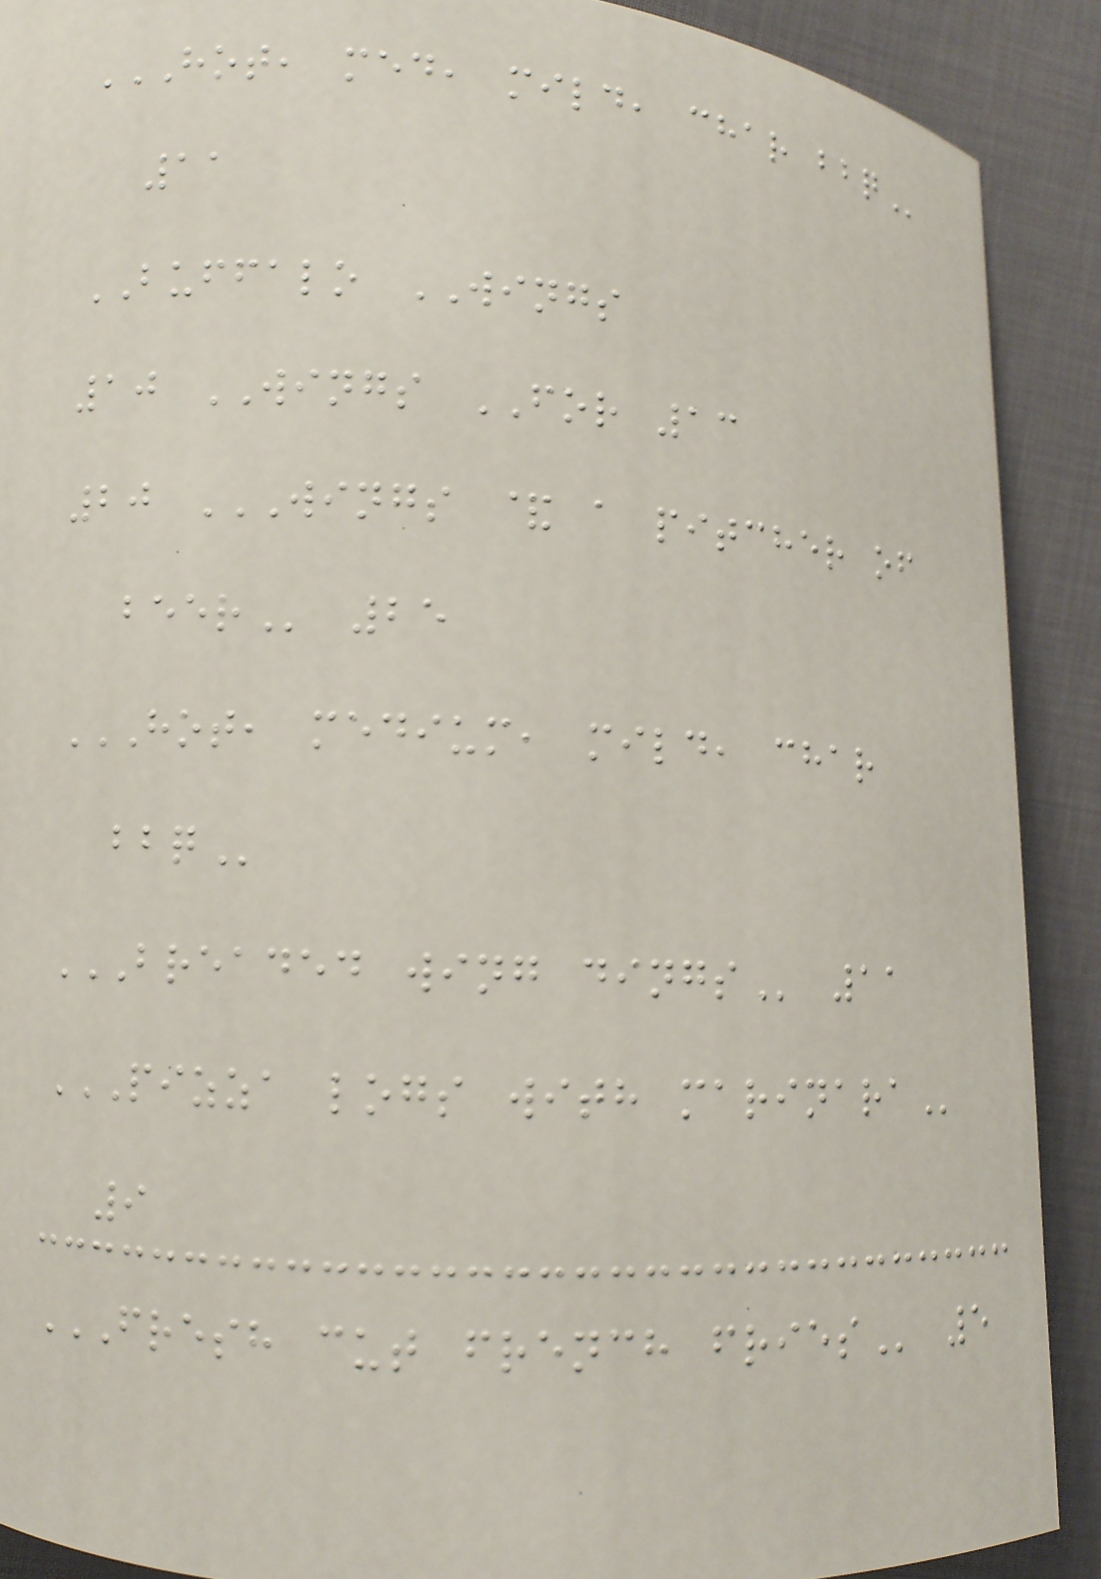HOT, MED, MILD, CHAR BBQ
11
BUFFALO WINGS
10 WINGS FOR 13
20 WINGS & A PITCHER OF
BEER 25
HOT, MEDIUM, MILD, CHAR
BBQ
BREADED WING DINGS 11
PIZZA LOGS WITH MARINARA
9
FRESH CUT FRENCH FRIES 5
